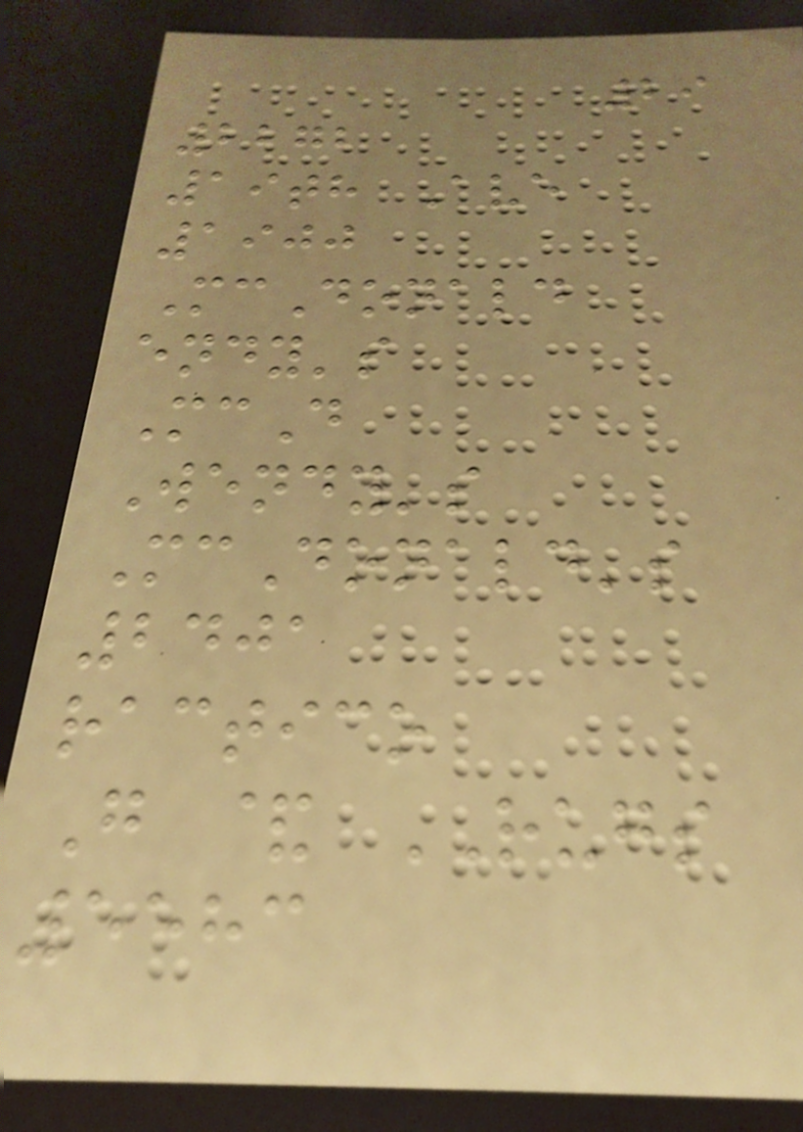29
2272
19th Ave
1900
McDonald
endy's
McD
Wendy's
McDonald's
2401
ractico
G & RUGS
5583
